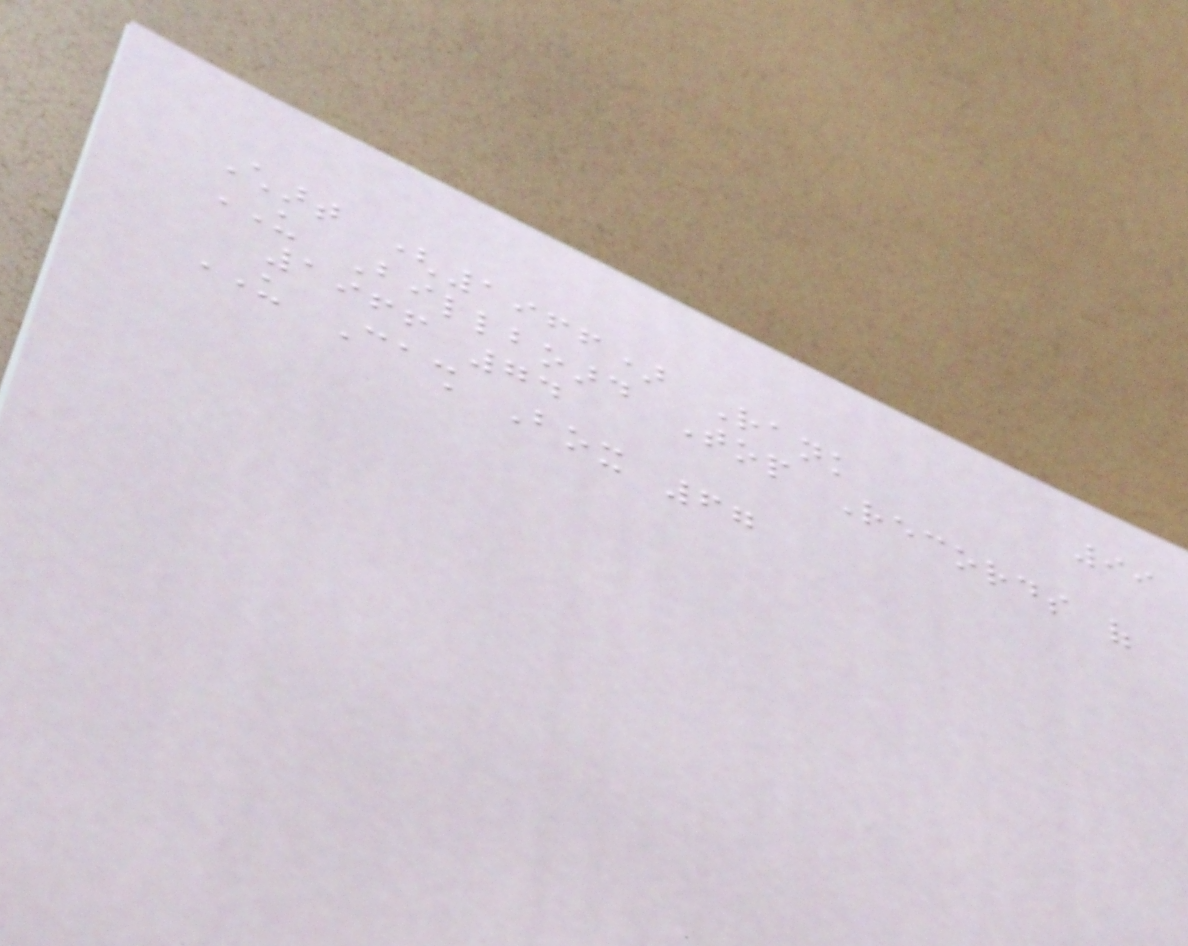99
Chart (1966) Rank
US Billboard Top Records of
1966 74
US Cash Box 67
